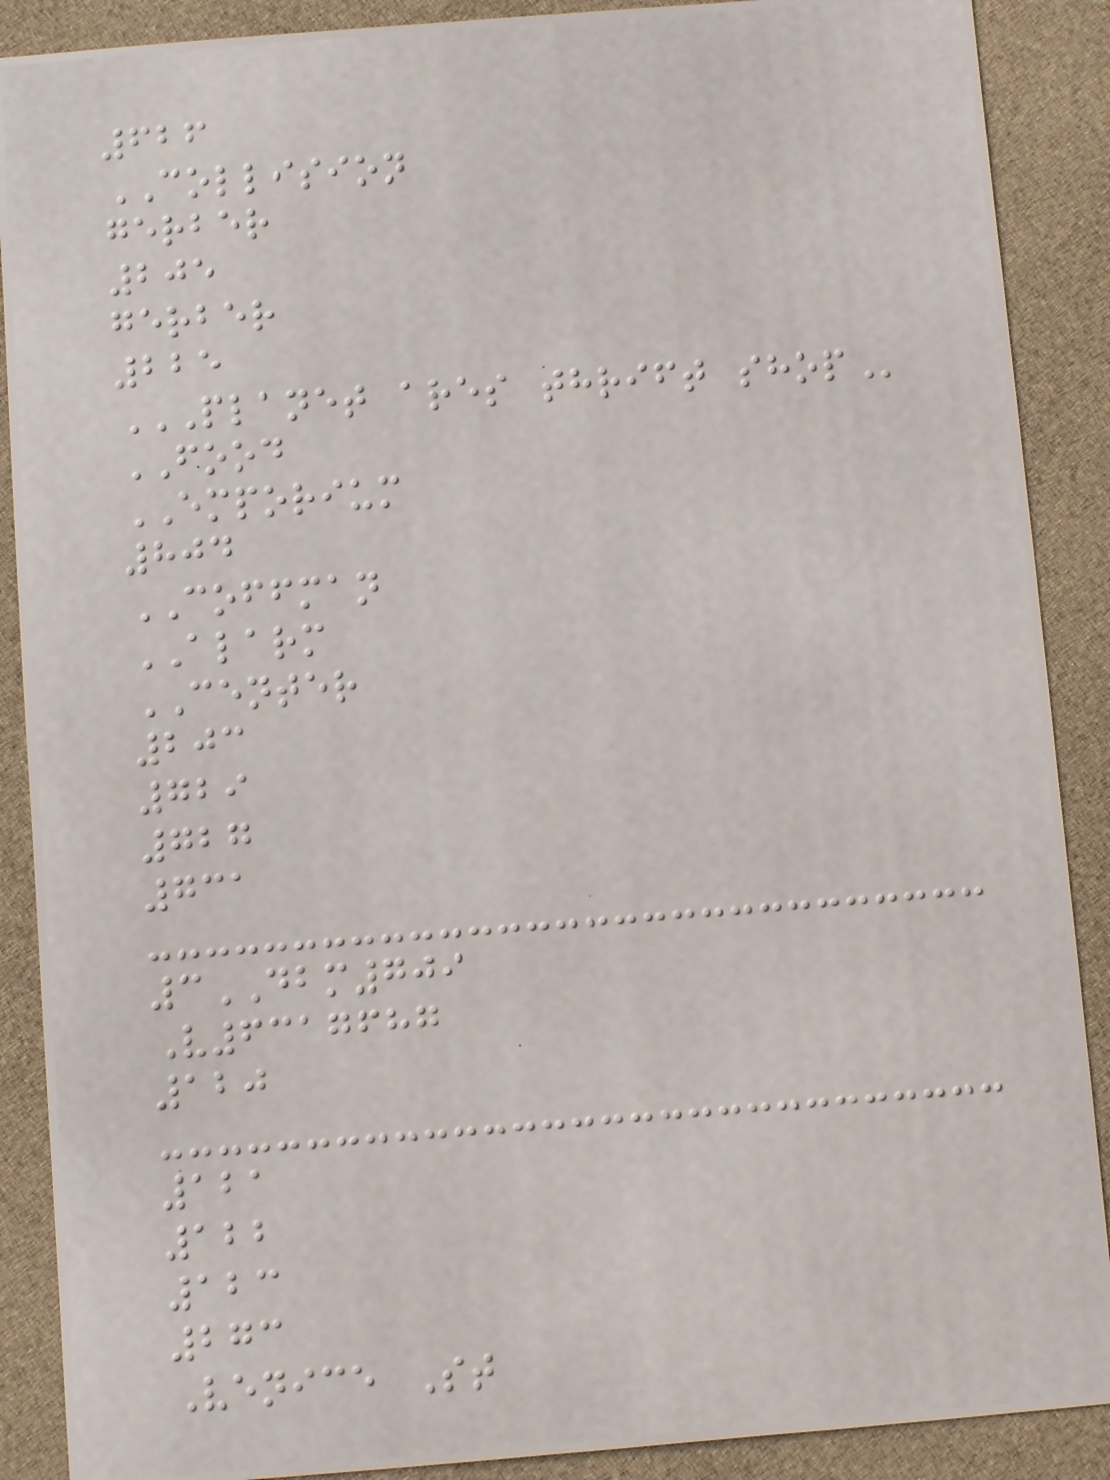626
COLLISION
gerber
205
gerber
225
PLANET ARES THRIFT SHOP
FOOD
EMPORIUM
804
COFFMAN
ALARM
CENTER
203
729
727
731
3DBM709
V6317687
120
121
122
123
273
Venice St
